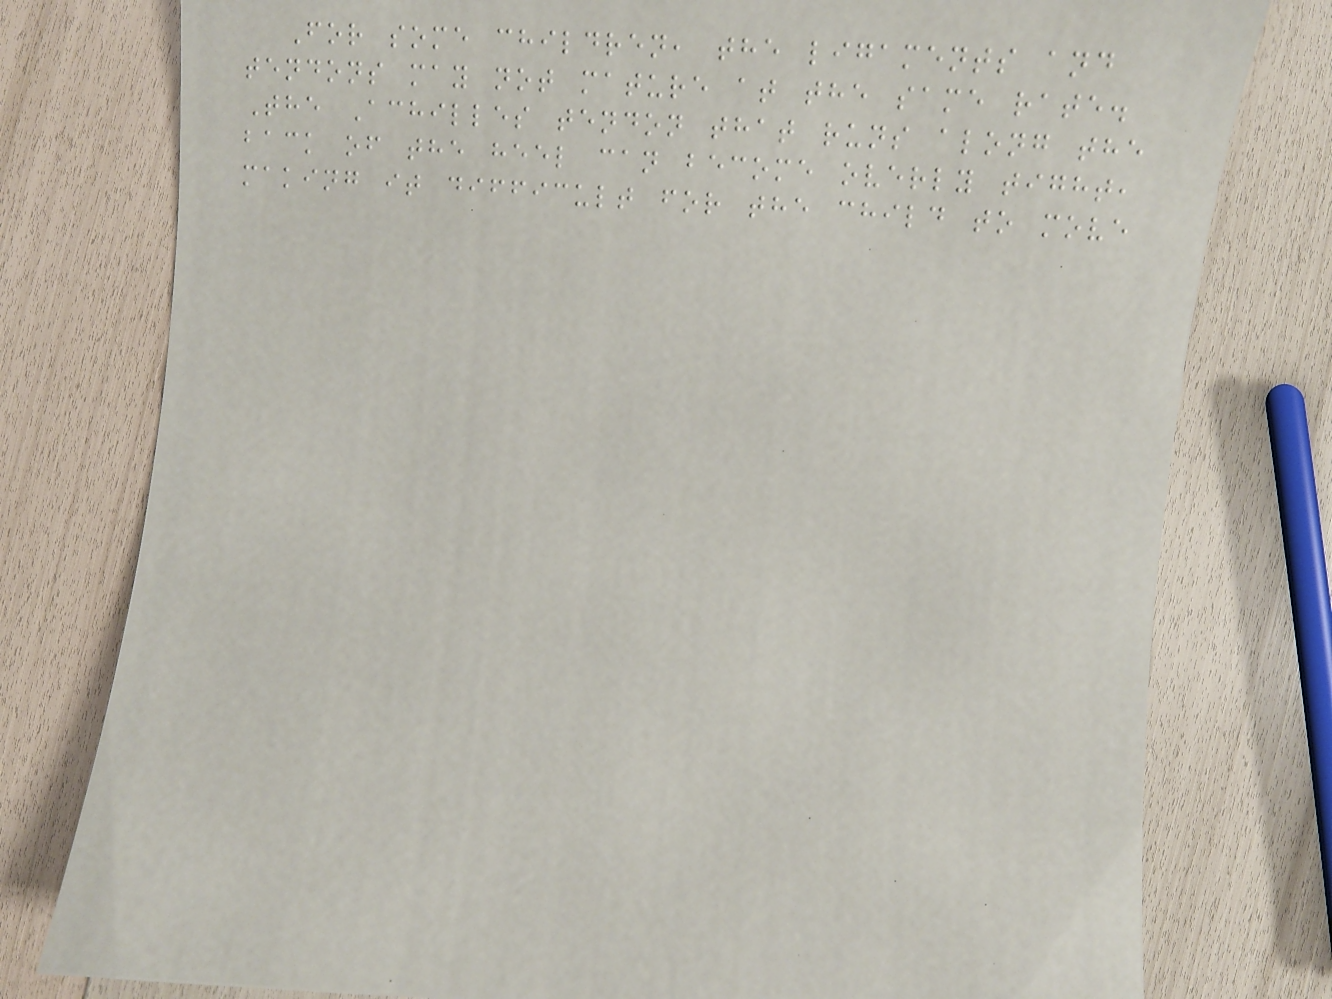For some children, the ligaments and
tendons may not mature at the same rate.
The Achilles tendon that runs along the
back of the heel can become overly tight,
making it difficult for the child to move
